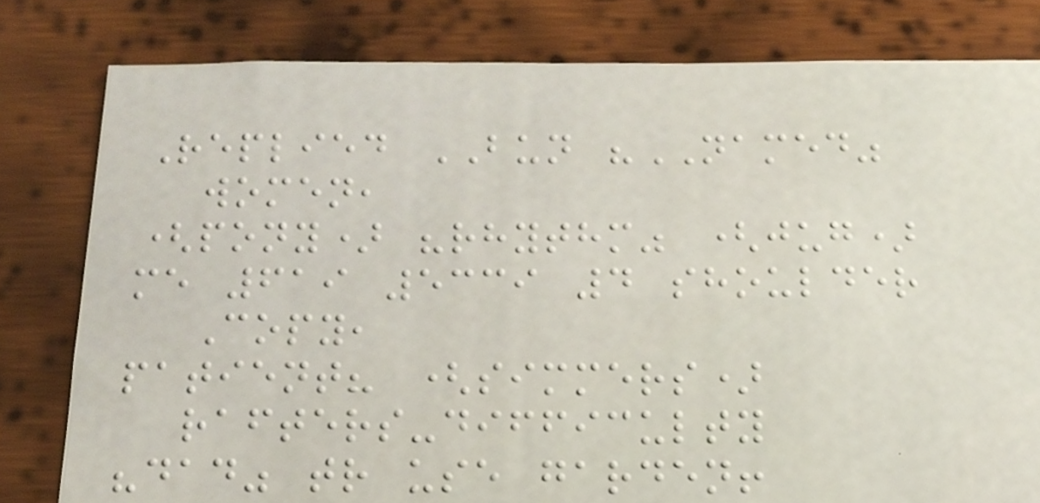Replied BUN "NAMED"
women,
(pony) "rhythm" (jug)
me 619 5339 4 shoulder
Copy,
patient? (simmers)
rafters-difficulty
"dad" tr use garden!
